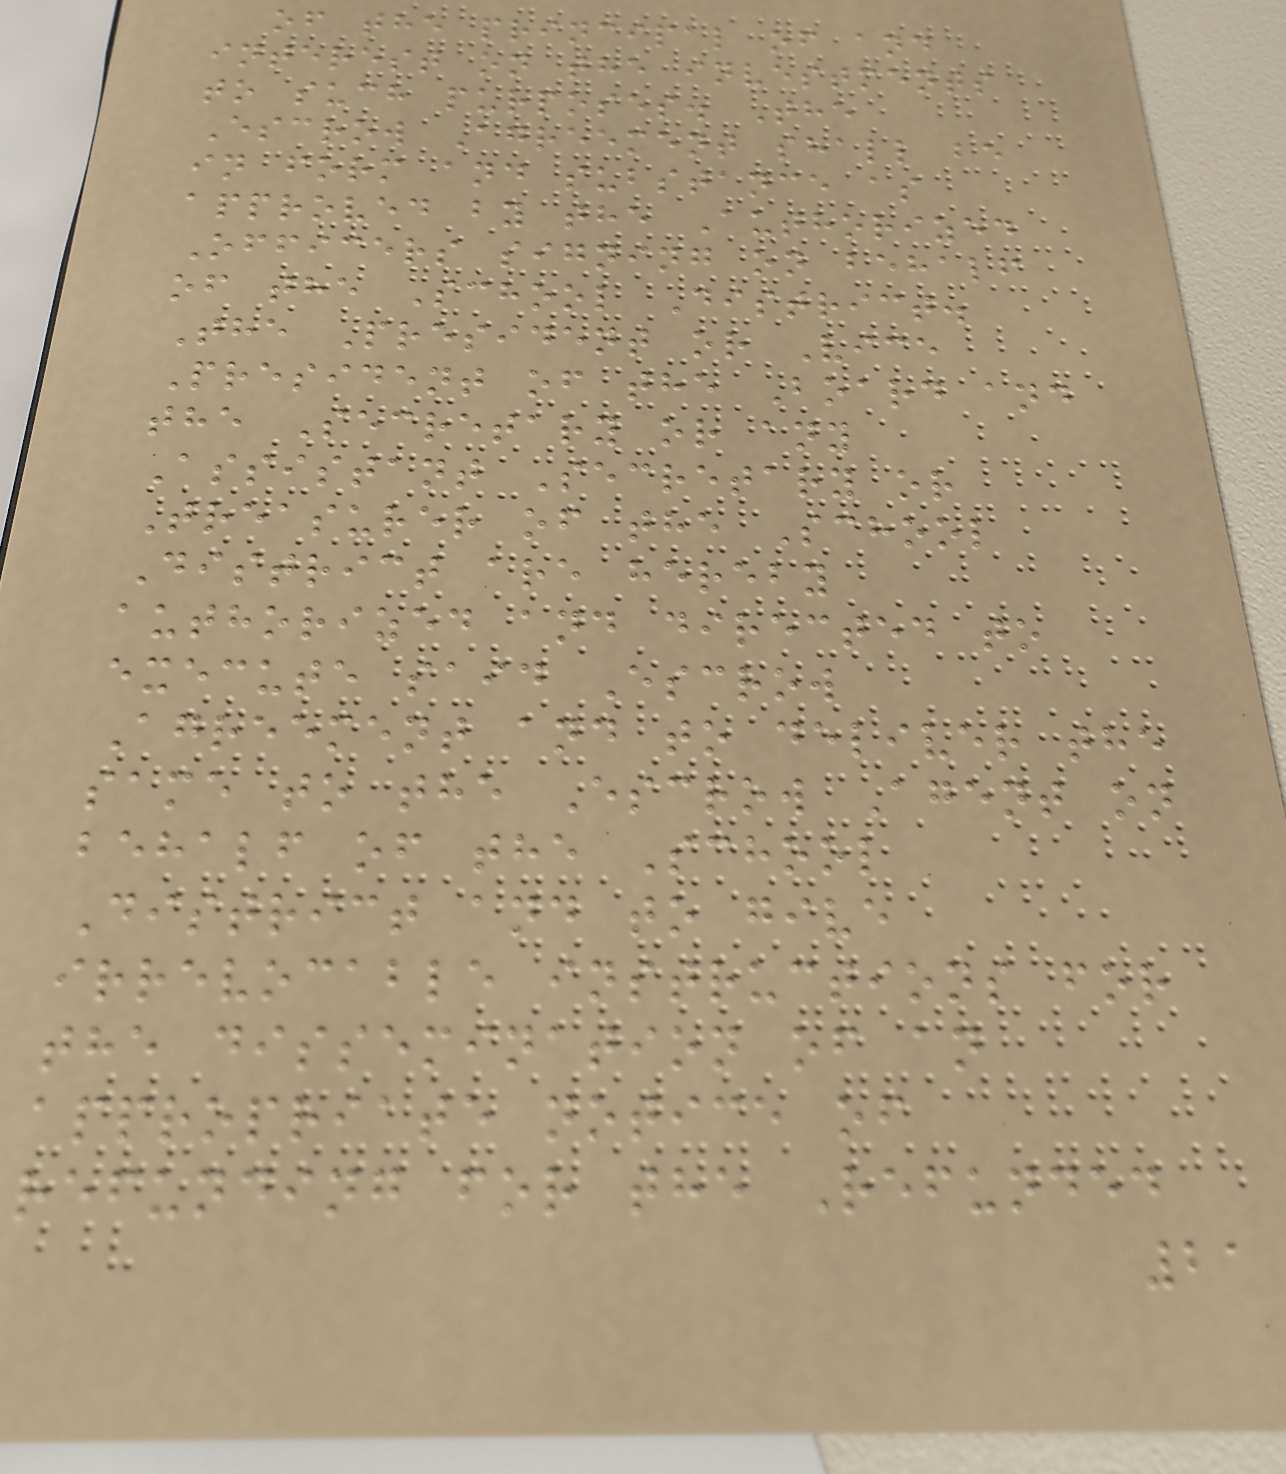of the principal of and
interest on the investments
to such purposes. The
Escrow Agreement shall be
in form and substance as
approved by the Authorized
Officers signing on behalf
of the School District.
The President or Vice
President of the Board and
the Secretary or any
Assistant Secretary or
Treasurer of the School
District are hereby
authorized and directed to
execute said Escrow
Agreement and to deliver the
same to the Escrow Agent on
behalf of the School
District and to give
irrevocable instructions for
the dissemination of an
appropriate notice of
refunding for the Refunded
21
